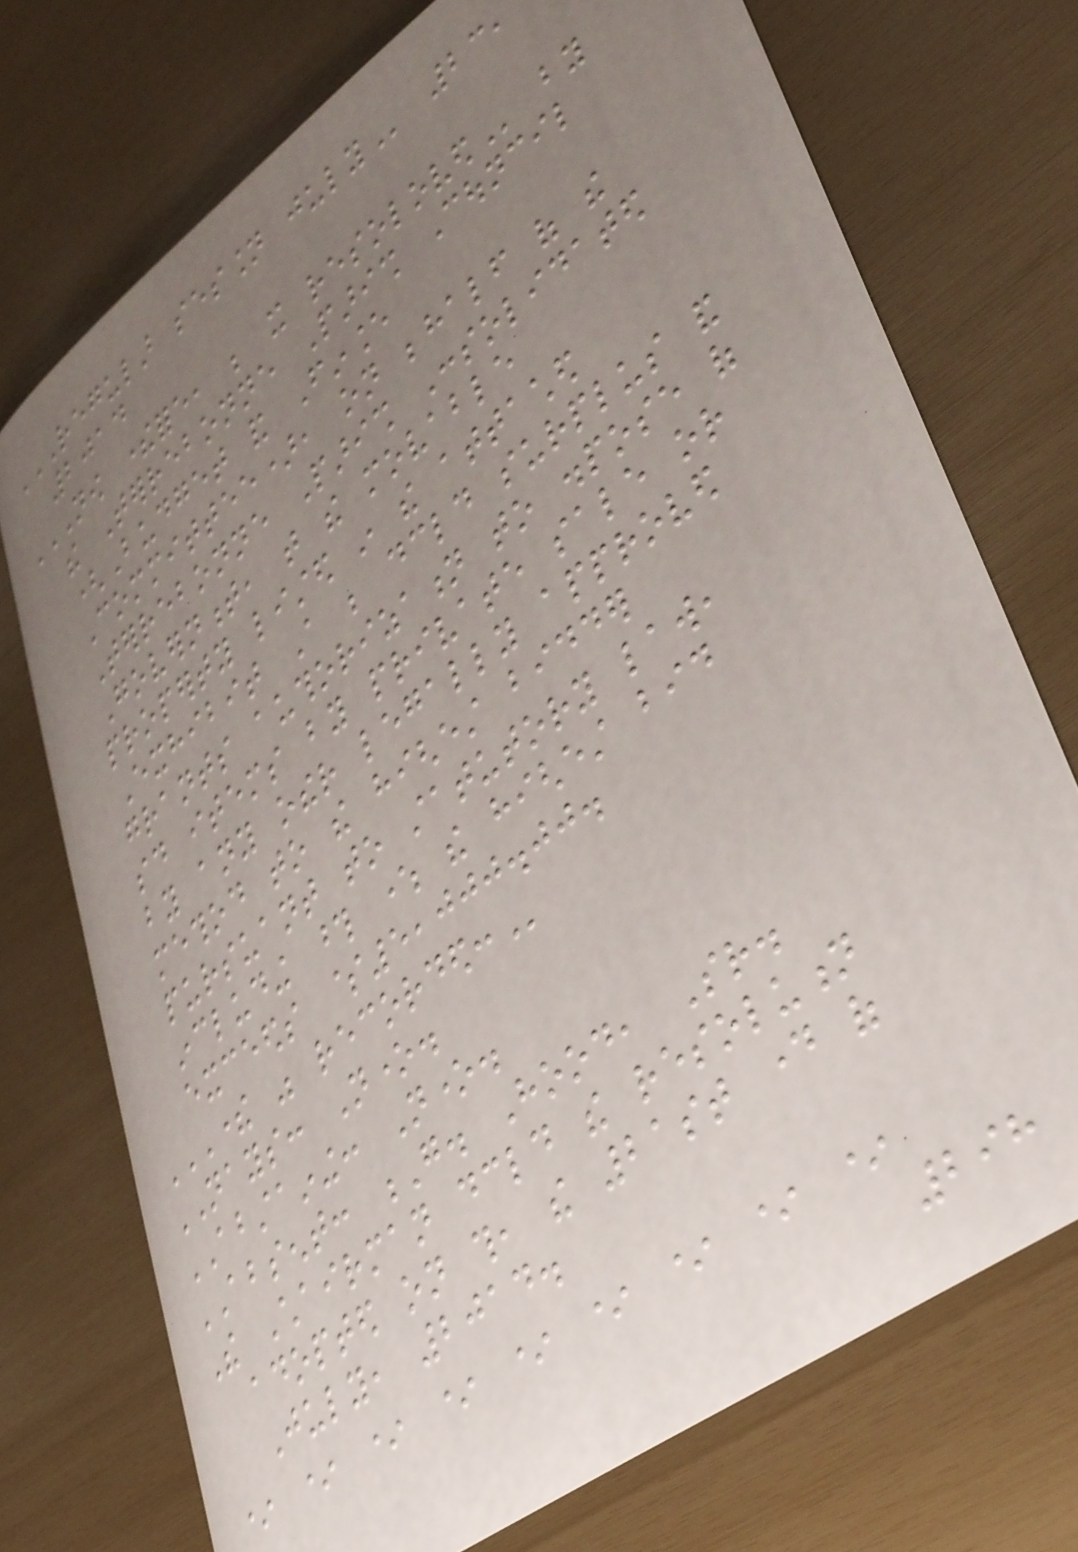REGULAR SESSION JULY 23,
2014
NOW THEREFORE, BE IT RESOLOVED by
the Terrebonne Parish Council
(Budget and Finance
Committee), on behalf of the
Terrebonne Parish Consolidated
Government, that the movable
property listed in the attached
Exhibit A be declared surplus and
grants authorization to dispose of
said items by private sale or
by any other legally approved
method to the highest bidder
pursuant to statutory law,
including those where the highest bid
exceeds $5,000.00.
THERE WAS RECORDED:
NAYS: None.
ABSTAINING: None.
ABSENT: G. Hood, Sr.
The Chairman declared the resolution
adopted on this, the 21st day of
July, 2014.
* * * * * * * * *
298
